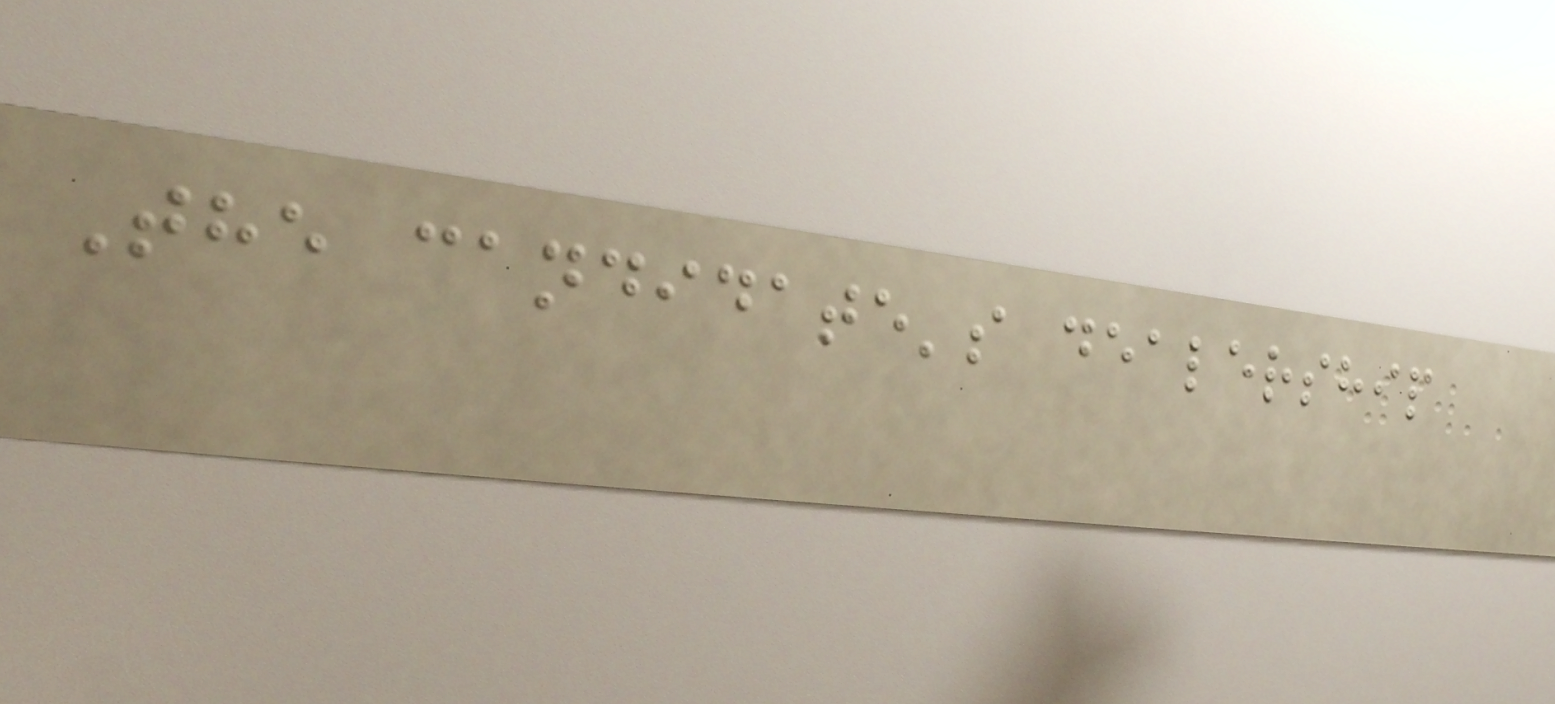The candidate's dealership
